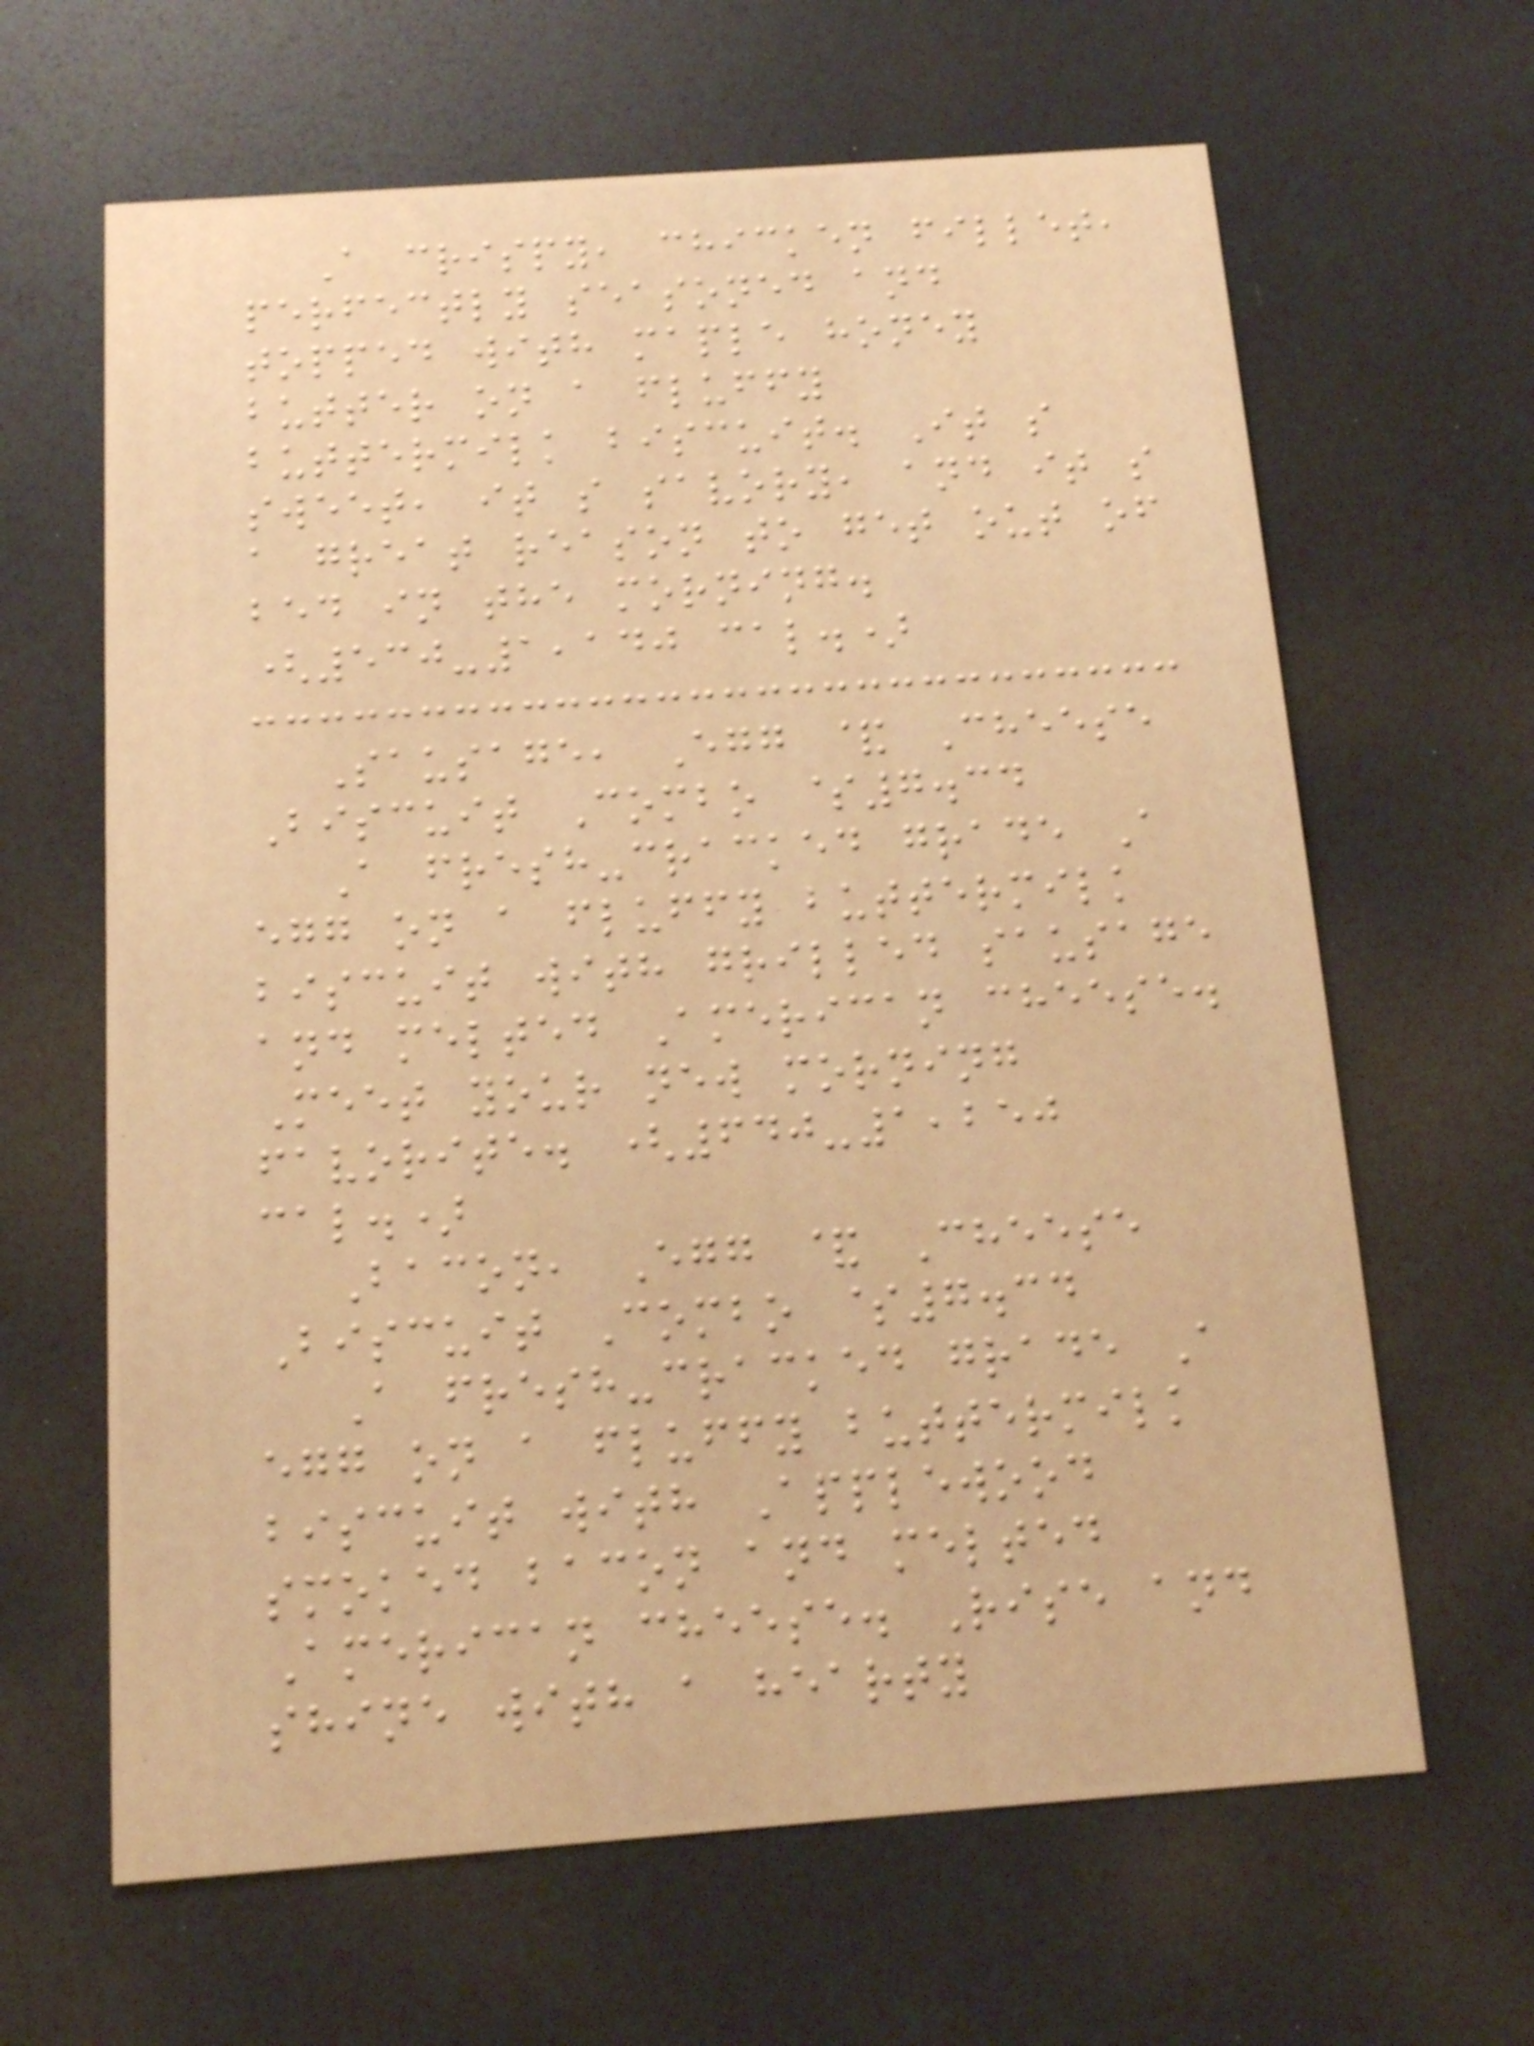A crispy, chicken fillet,
perfectly seasoned and
topped with maple honey
butter on a fluffy
buttermilk biscuit. It s
sweet, it s savory, and it s
a great reason to get out of
bed in the morning.
(530-1,140 cal.)
Sausage, Egg & Cheese
Biscuit Combo $7.34
A fresh-cracked grade A
egg on a fluffy buttermilk
biscuit with grilled sausage
and melted American cheese.
Meet your new morning
favorite. (640-1,250
cal.)
Bacon, Egg & Cheese
Biscuit Combo $7.34
A fresh-cracked grade A
egg on a fluffy buttermilk
biscuit with Applewood
smoked bacon and melted
American cheese. Rise and
shine with a hearty
